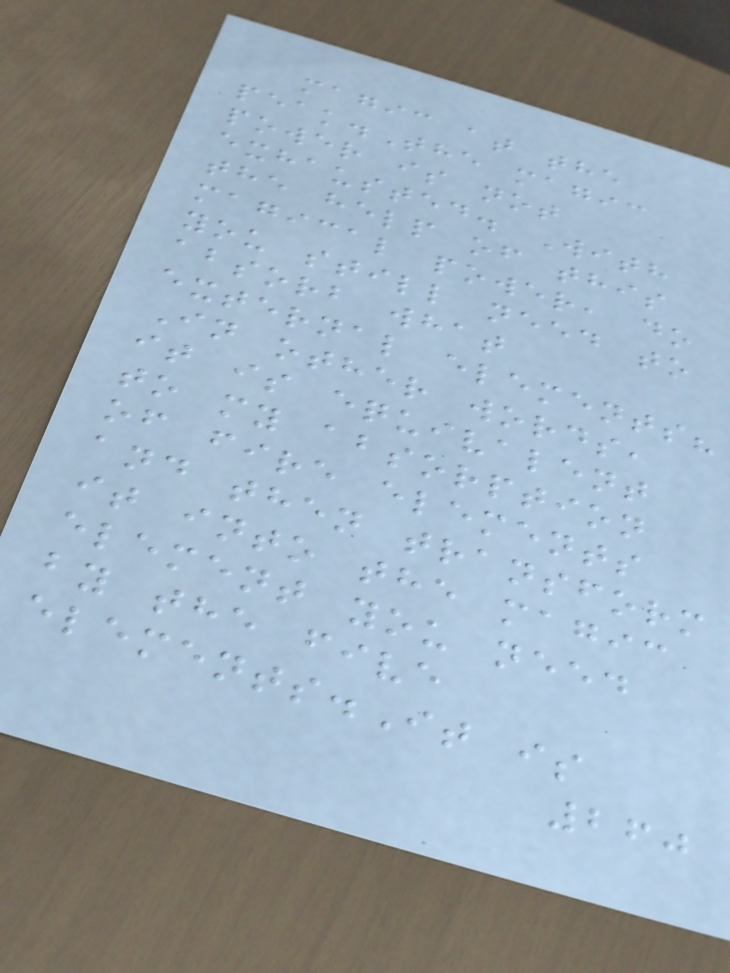magic at the
peak.The magic
power is not
exhausted. With
the help of this
magical power, do
you still need to
absorb what
external elements?
In other words,
it is equivalent
to my absorption
of fire elements
and then transform
it into the magic
element you need
by the five
elements.It is
260
